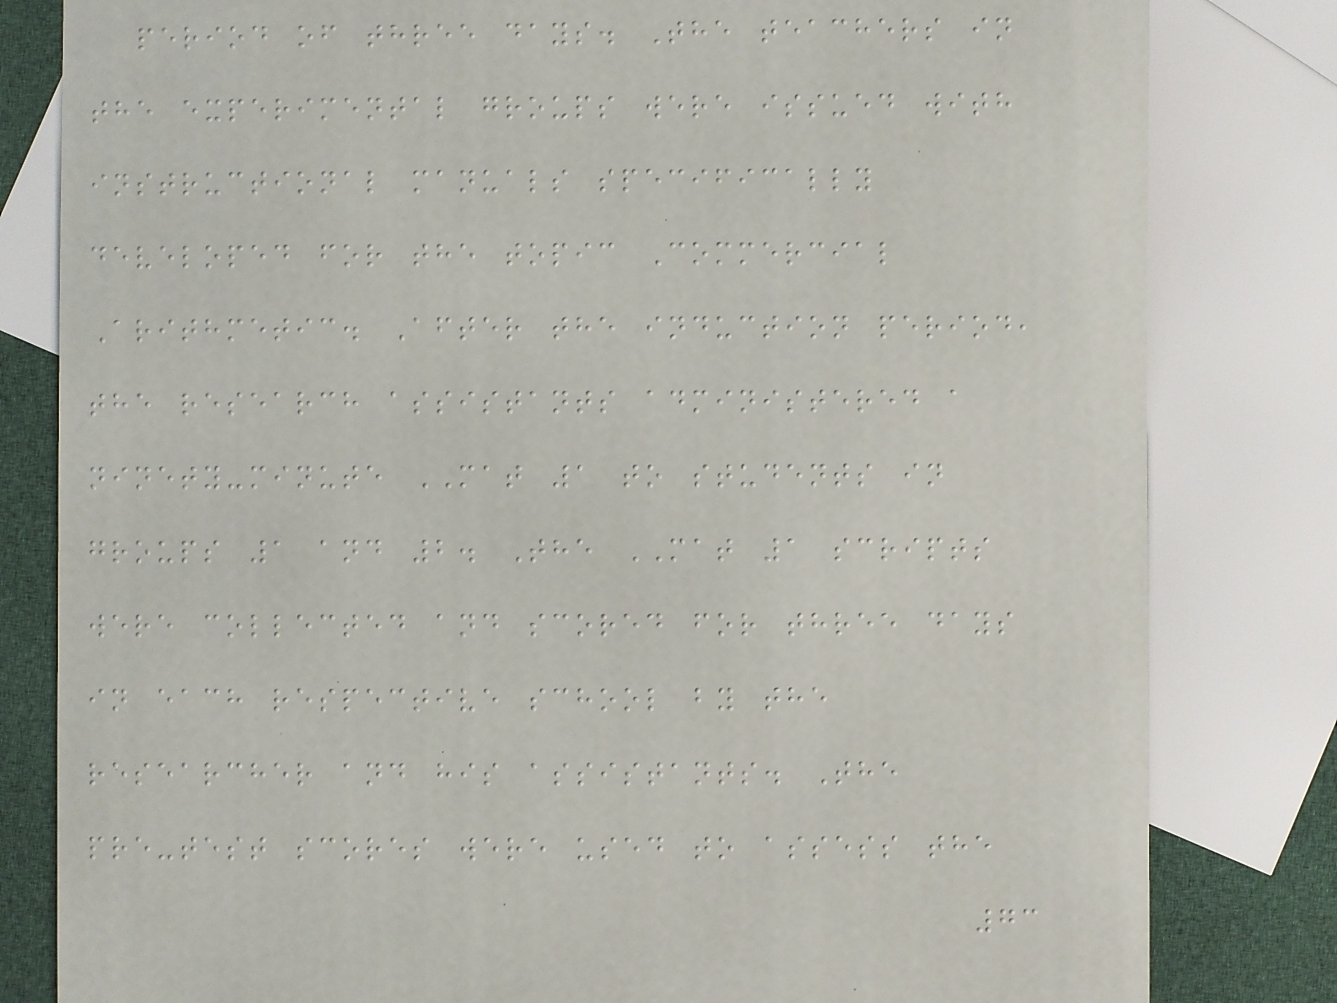period of three days. The teachers in
the experimental groups were issued with
instructional manuals specifically
developed for the topic Commercial
Arithmetic. After the induction period,
the research assistants administered a
ninety-minute MAT 1 to students in
groups 1 and 2. The MAT 1 scripts
were collected and scored for three days
in each respective school by the
researcher and his assistants. The
pre-test scores were used to assess the
73
